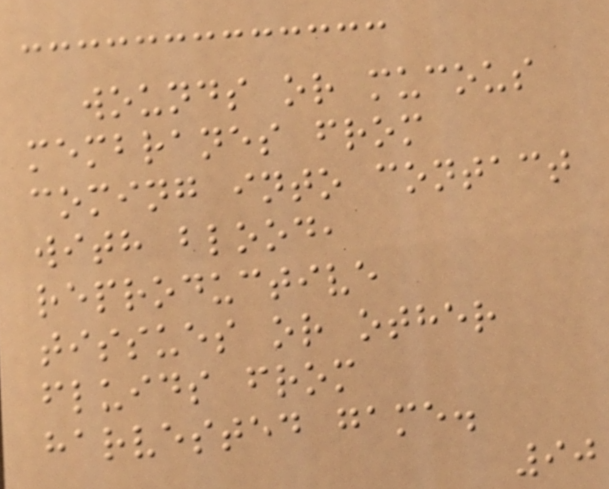wounds or mucous
membranes from
coming into contact
with blood,
reproductive
tissues or other
fluids from
harvested game.
90
